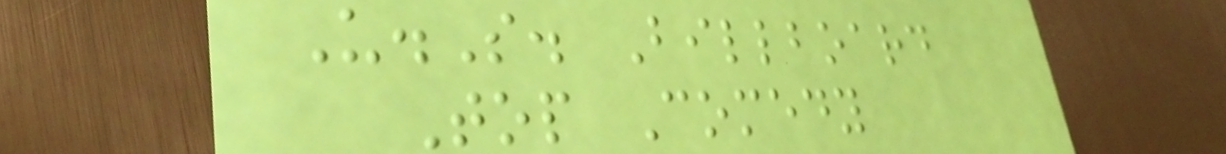U.S. Billboard
Top Comedy
